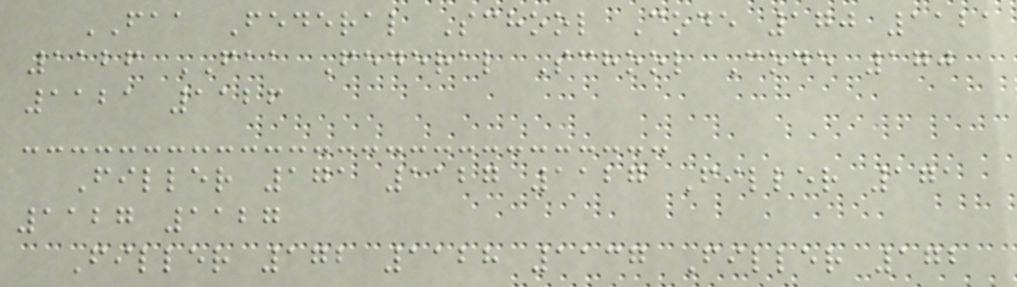FAA Federal School Code 170 1121
1126 FAA Federal School Code 170
1121 1126
Filler 171 1127 1127 Filler 171
1127 1127
Filler 172 1128 1137 Filler 172
